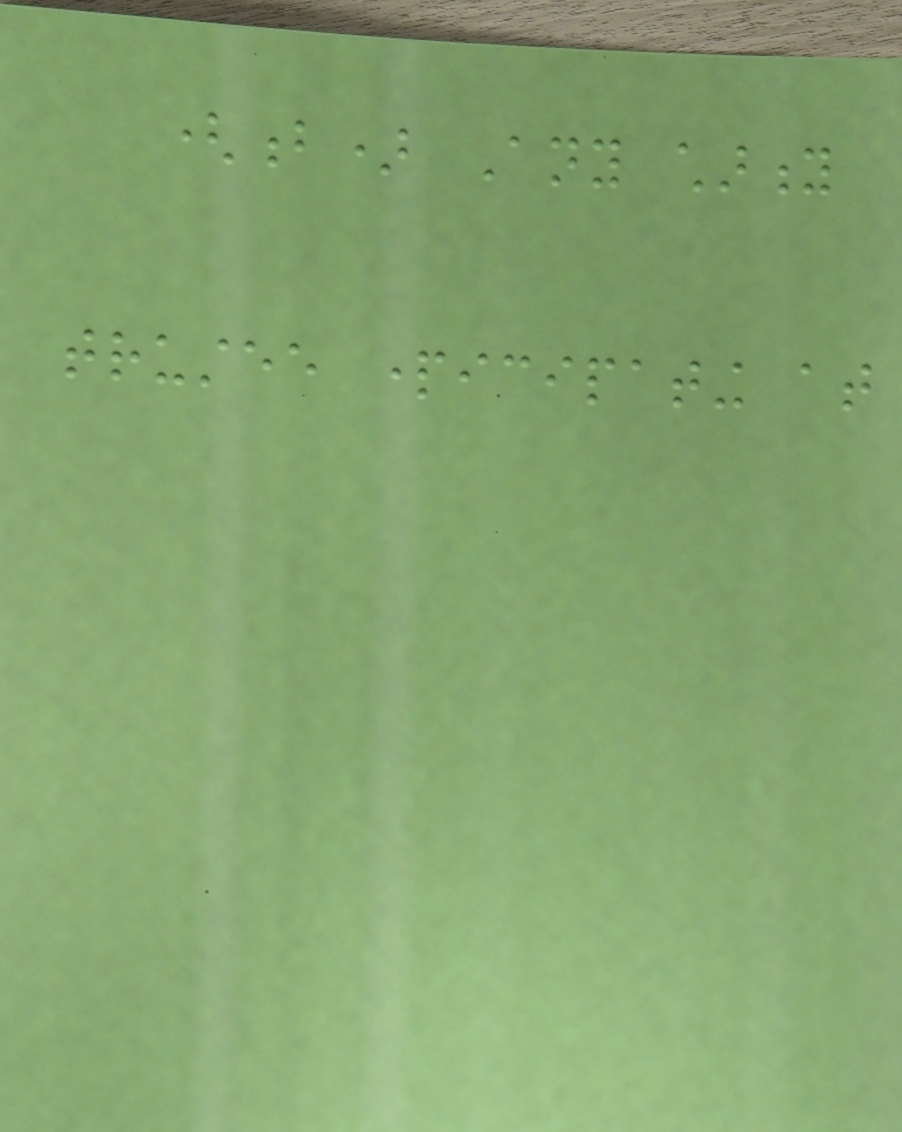(b) Any charity
trustee participating at
